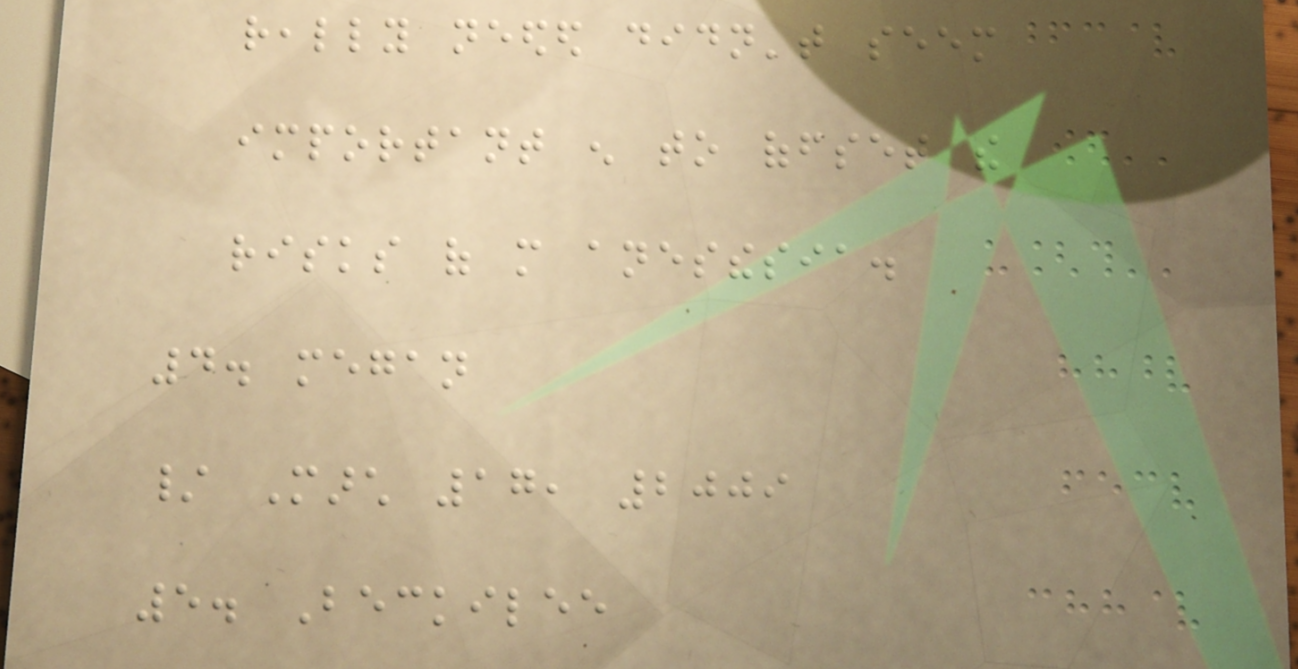really needed didn't seem
important enough to offset the
risks of more anesthesia.
4. megan
/ March 17, 2009
5. Beckilee
